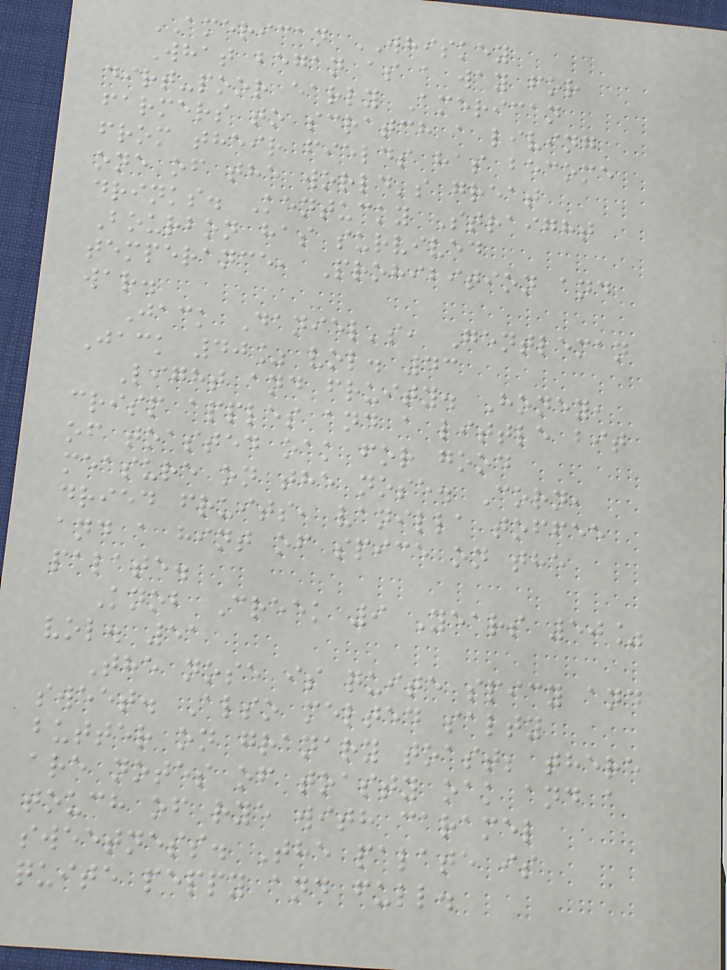AMERICAN WHISKEY
What began as a way for
dirt-poor early American
farmers to scratch a living
from their fields has become
one of the world's great
drinks. Kentucky Straight
Bourbon has survived
temperance, Prohibition and
war.
Jack Daniel's, Gentleman
Jack 40% vol. 43
Light and fruity. Honey,
crisp apples and a little bit
of toasted oak for good
measure on the nose. Corn,
dried fruits, vanilla toffee
and a hint of spice on the
palate.
Knob Creek 9 Years 50%
vol. 51
The nose is quite spicy and
sweet. Also melted salty
butter on granary toast; there
are notes of toasty oak and a
touch of rye with caramel
sweetness. The palate is
quite peppy and full.
